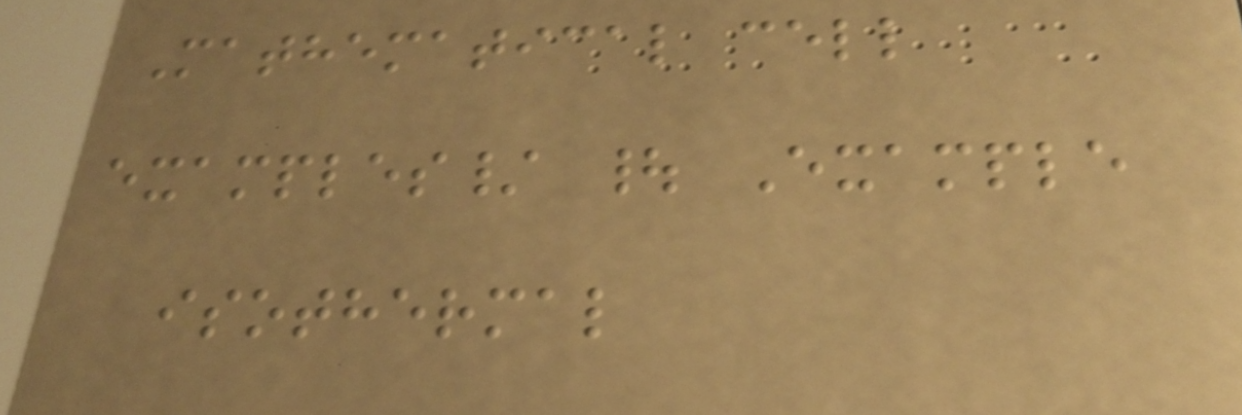Mathematical cell
examples/ | Example
isothermal
